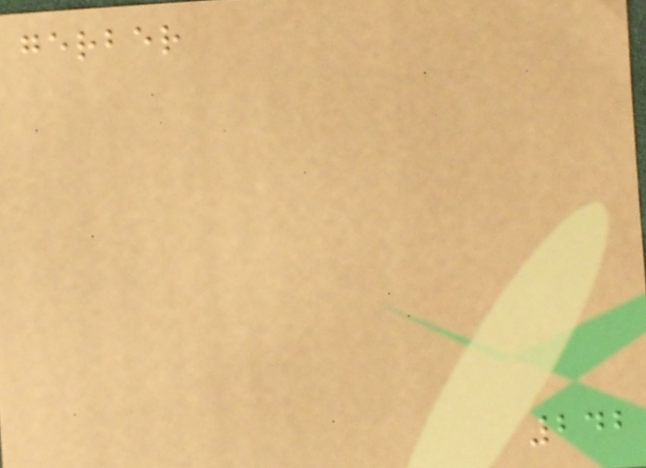gerber
242
